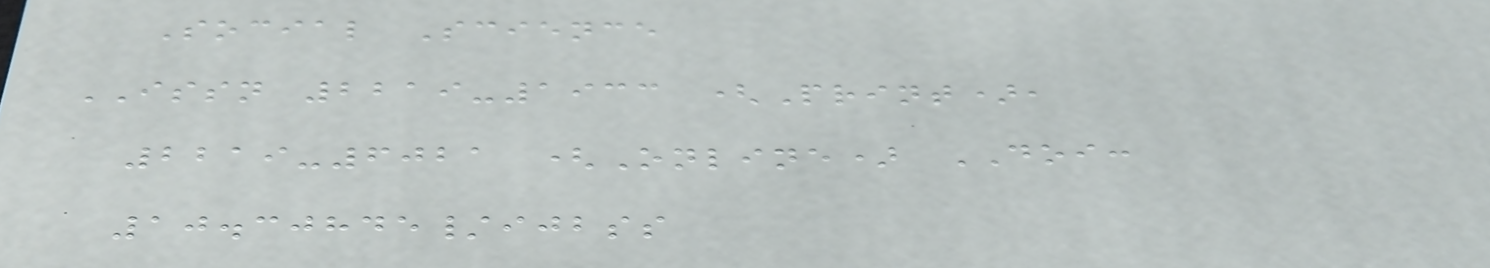Social Science
ISSN 2219-1933 (Print),
2219-6021 (Online) DOI:
10.30845/ijbss
